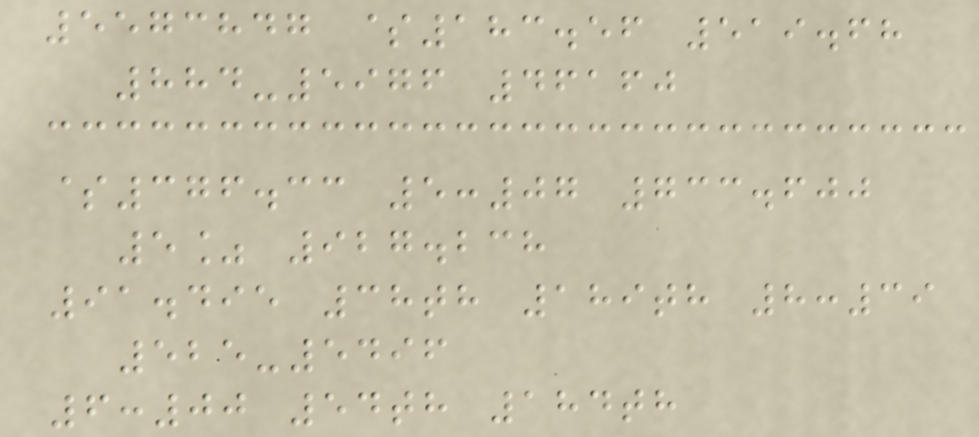5573847 $183.56 519.68
884-5976 46160
$376.33 5:07 733.600
5% 927.238
91.495 38th 189th 8:39
525-5496
6:00 54th 184th
